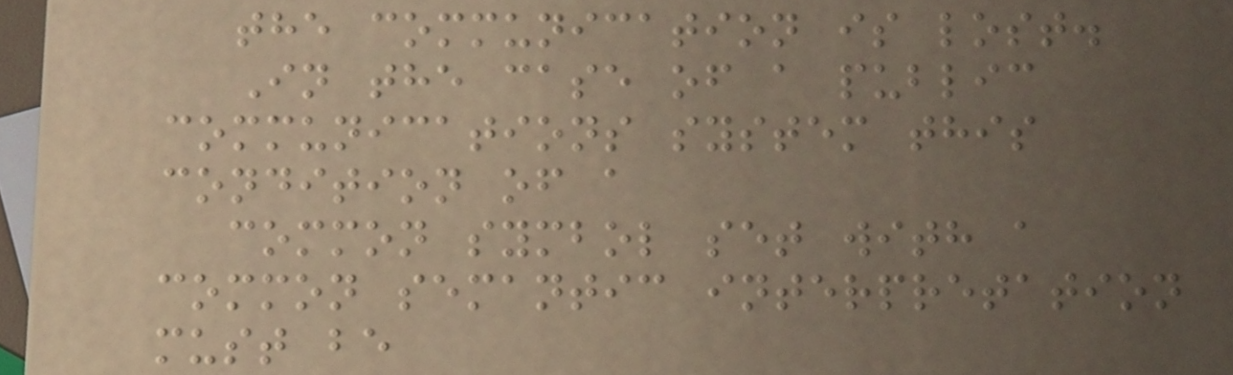the communication is lost.
In the case of a public
communications system this
condition of a
common symbol set with a
common semantic interpretation
must be
